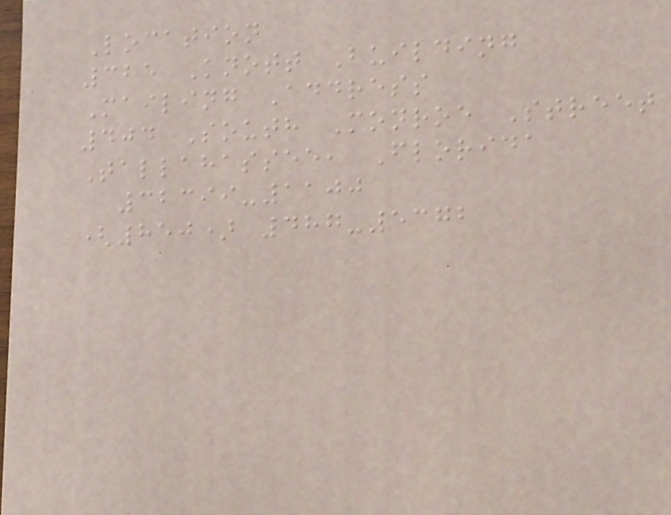Location
325 Knott Building
Mailing Address
404 South Monroe Street
Tallahassee, Florida
32399-1100
(850) 487-5372
